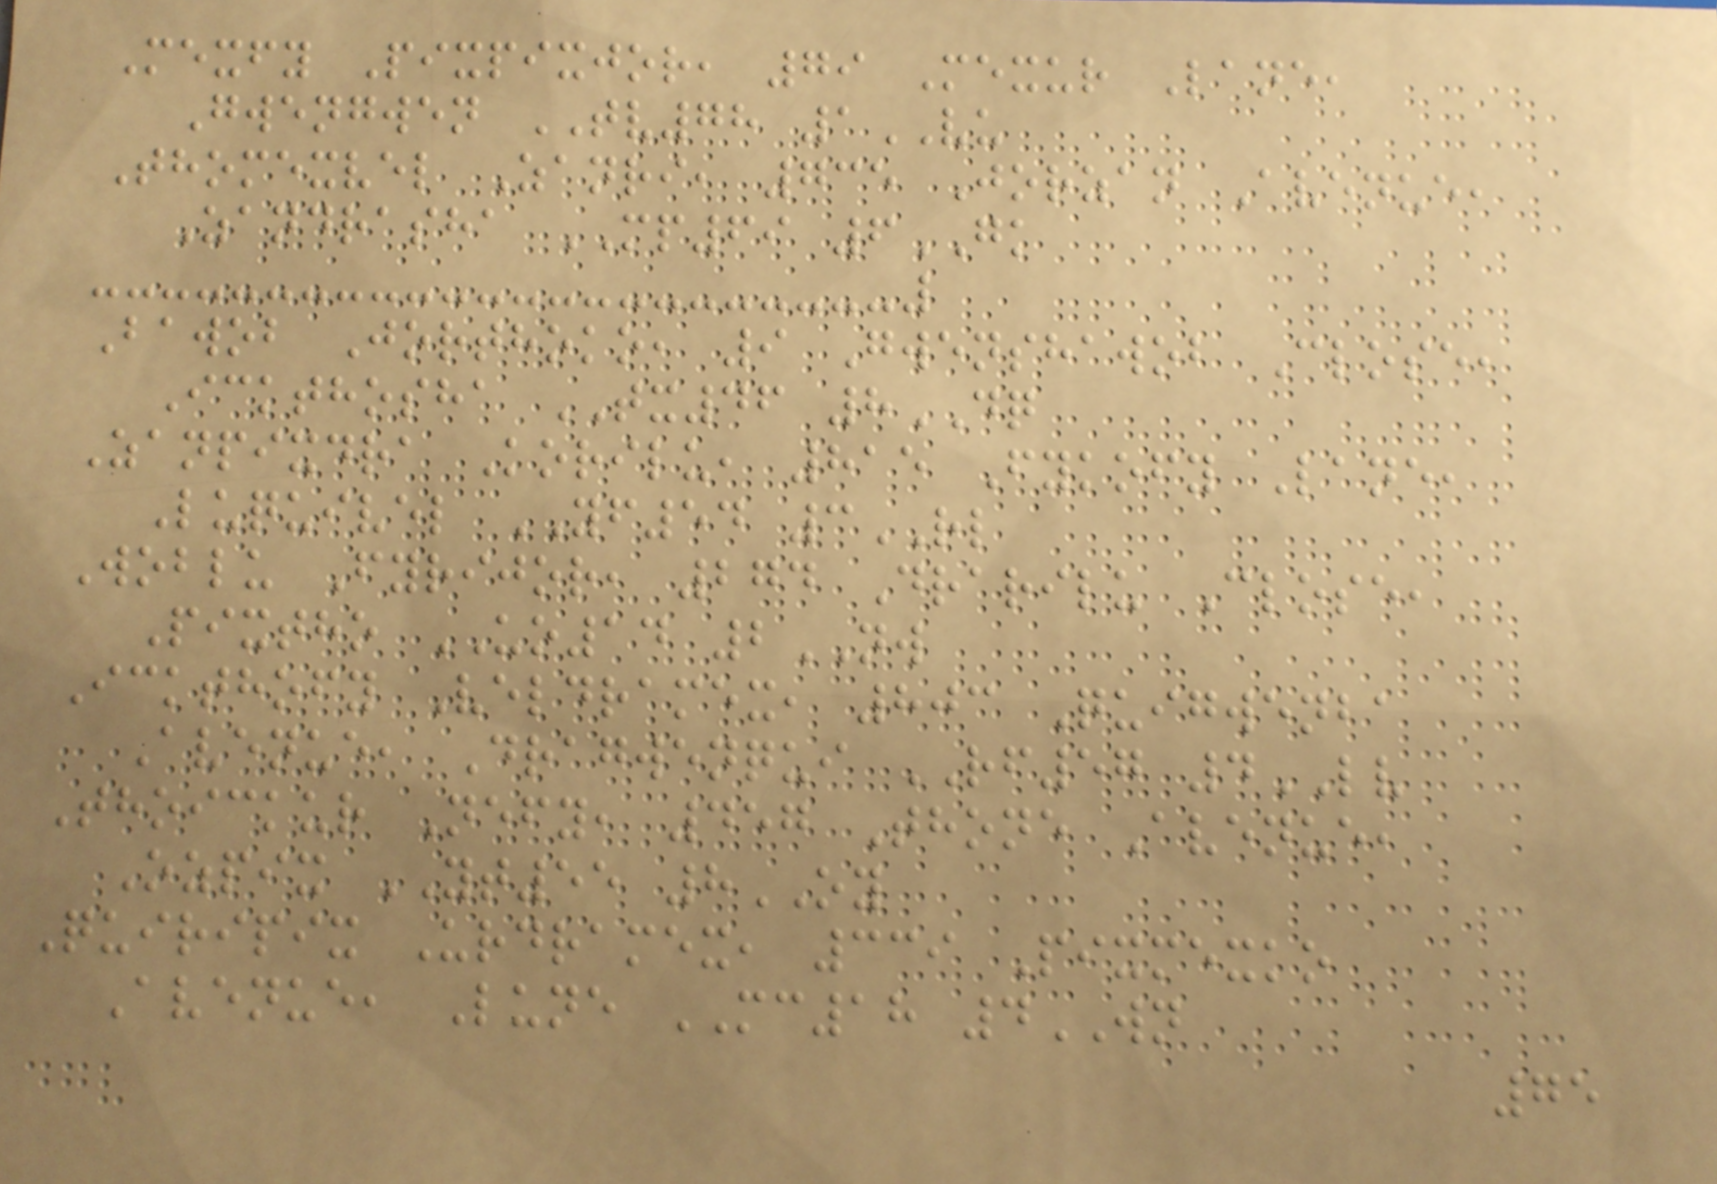Mexfy Pixpixjor, 79 Mexur Lane,
Gwengwen TV78 1VU
Thomexvel Zanri, 735 Jorzan Avenue,
Zandrasha MP69 6GK
Bawob Jorthoko, 9 Gwenshawob Close,
Ickthosha TX46 8DQ
Zanpixdra Korilu, 815 Fykofy Lane,
Luquivel YF54 3RL
Woblu Fyrijor, 274 Drarilu Close,
Pixtho UO14 2NW
Ickthofy Veldramex, 803 Quigwenba
Avenue, Dragwenqui RF57 4LV
Thoickur Nefy, 457 Thone Avenue,
Ozpix YT55 8OY
Quiripix Urdramex, 339 Pixmexko
Avenue, Lune MC18 4WN
75
